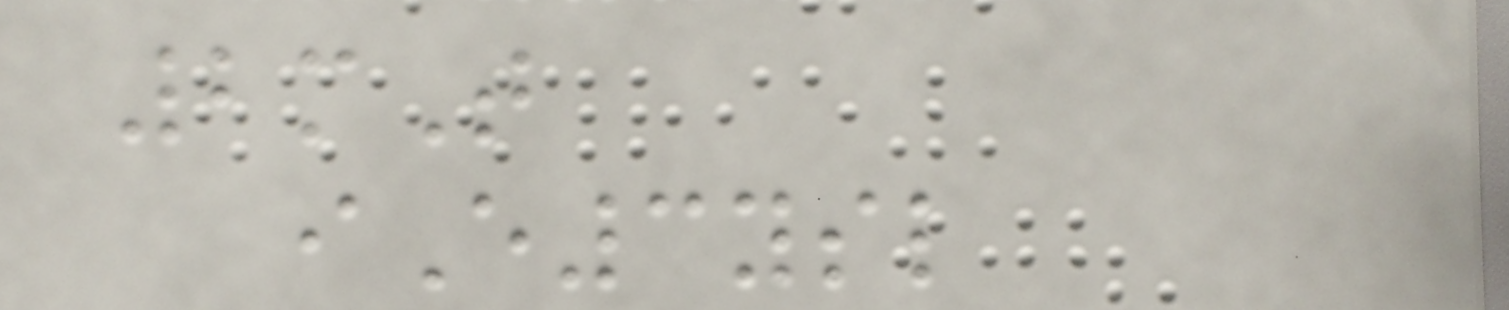2mT
iE3ysl
